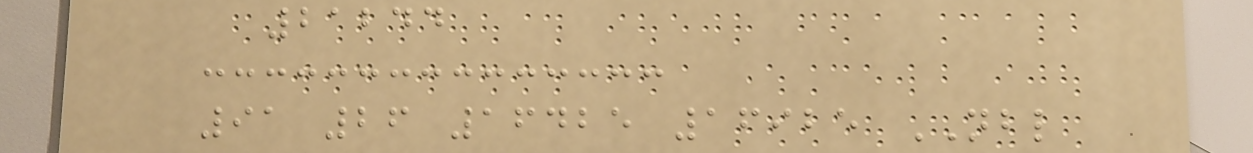21244
91 26 16425 16925 NBL
